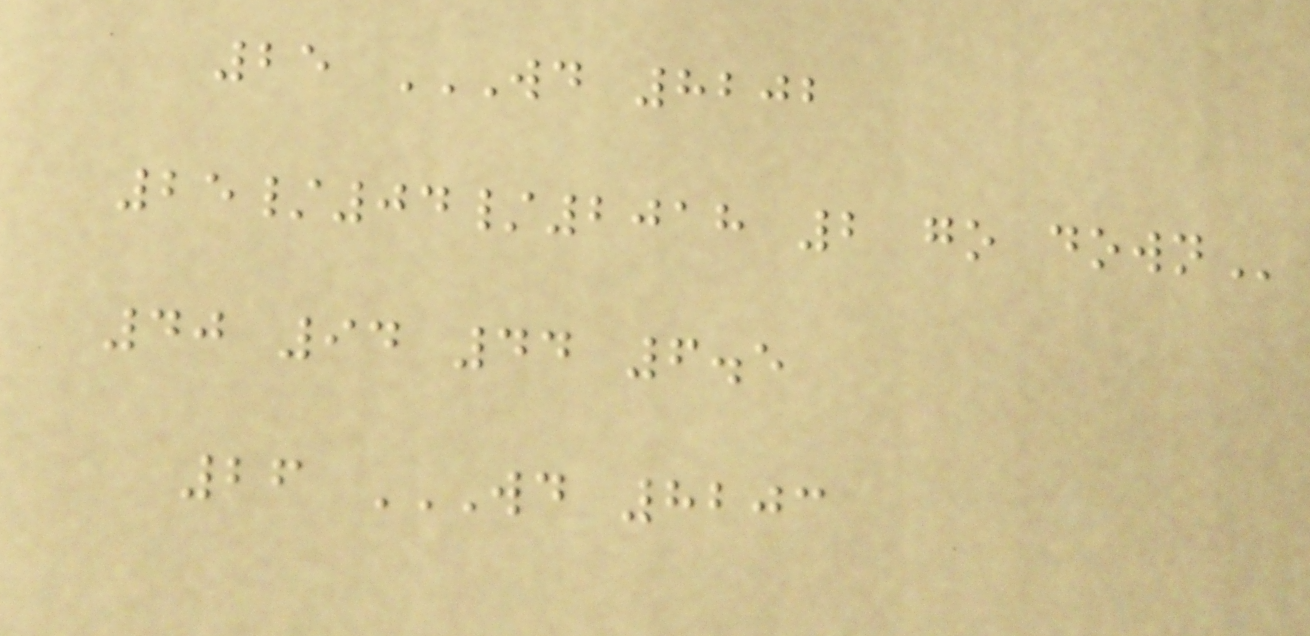25 WD 8202
25/04/2018 2 GO DOWN
40 94 44 6.5
26 WD 8203
